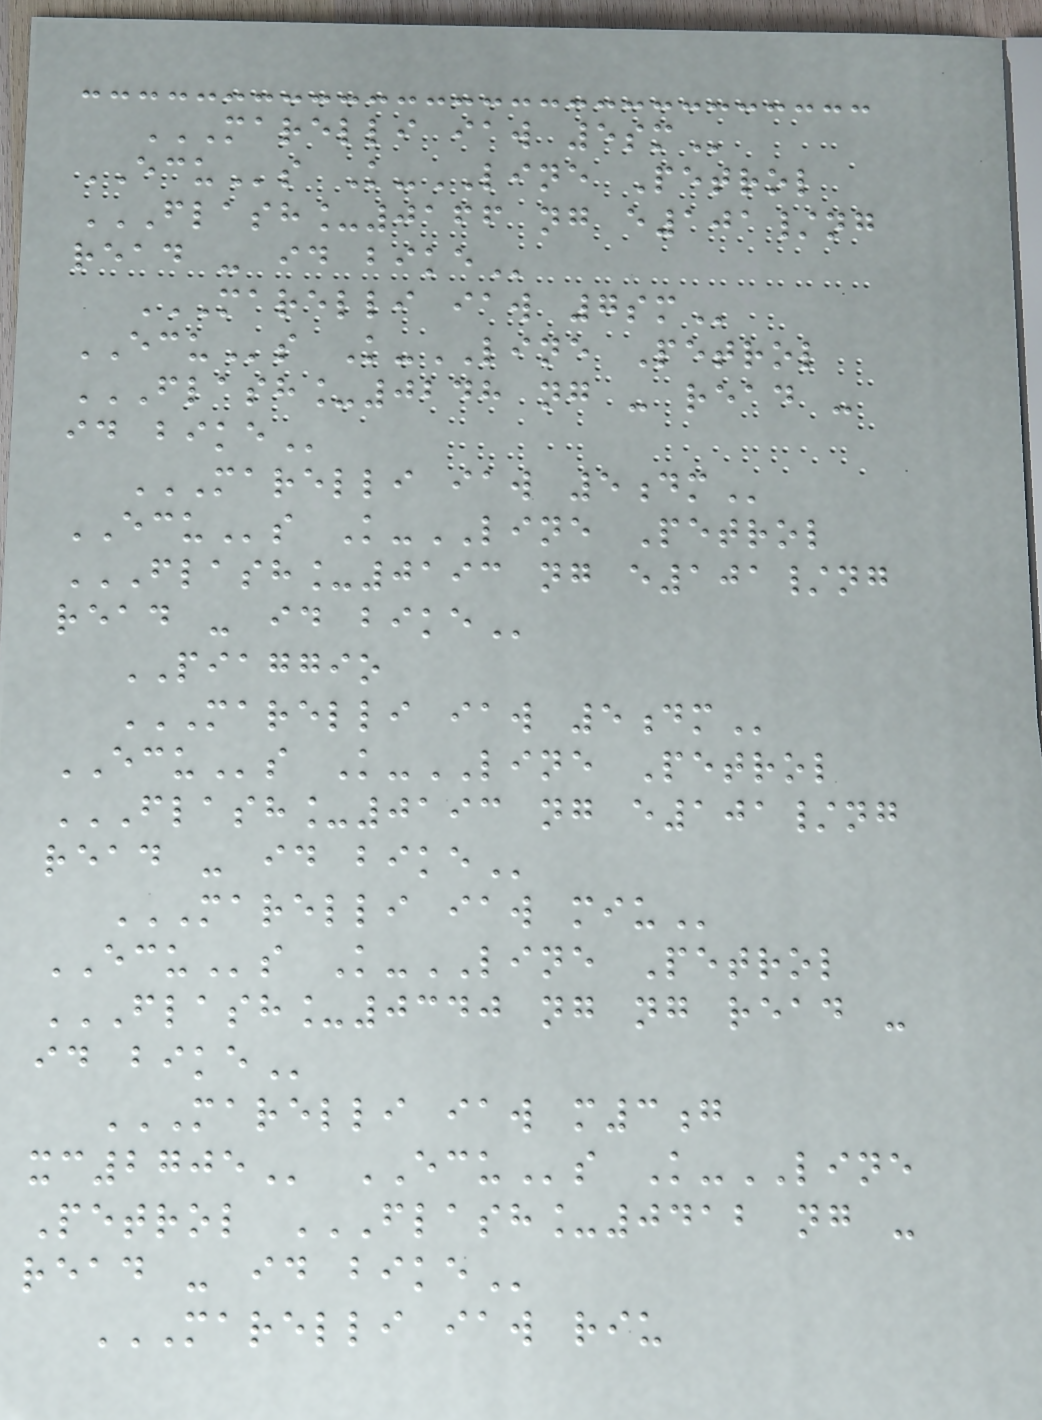MARELLI IAW 5SM
ECUs K-LINE Petrol
FLASH_0166 NG E101/NG
READ - ID BIKE
MARELLI IAW 7SM
ECUs K-LINE Petrol
FLASH_0248 NG - READ -
ID BIKE
MARELLI IAW 5DM
ECUs K-LINE Petrol
FLASH_0193 NG E101/NG
READ - ID BIKE
PIAGGIO
MARELLI IAW 5DM
ECUs K-LINE Petrol
FLASH_0193 NG E101/NG
READ - ID BIKE
MARELLI IAW MIU
ECUs K-LINE Petrol
FLASH_0340 NG NG READ -
ID BIKE
MARELLI IAW M3G
XC2705 ECUs K-LINE
Petrol FLASH_0412 NG -
READ - ID BIKE
MARELLI IAW RIU
